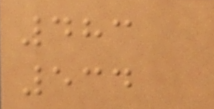483
534
